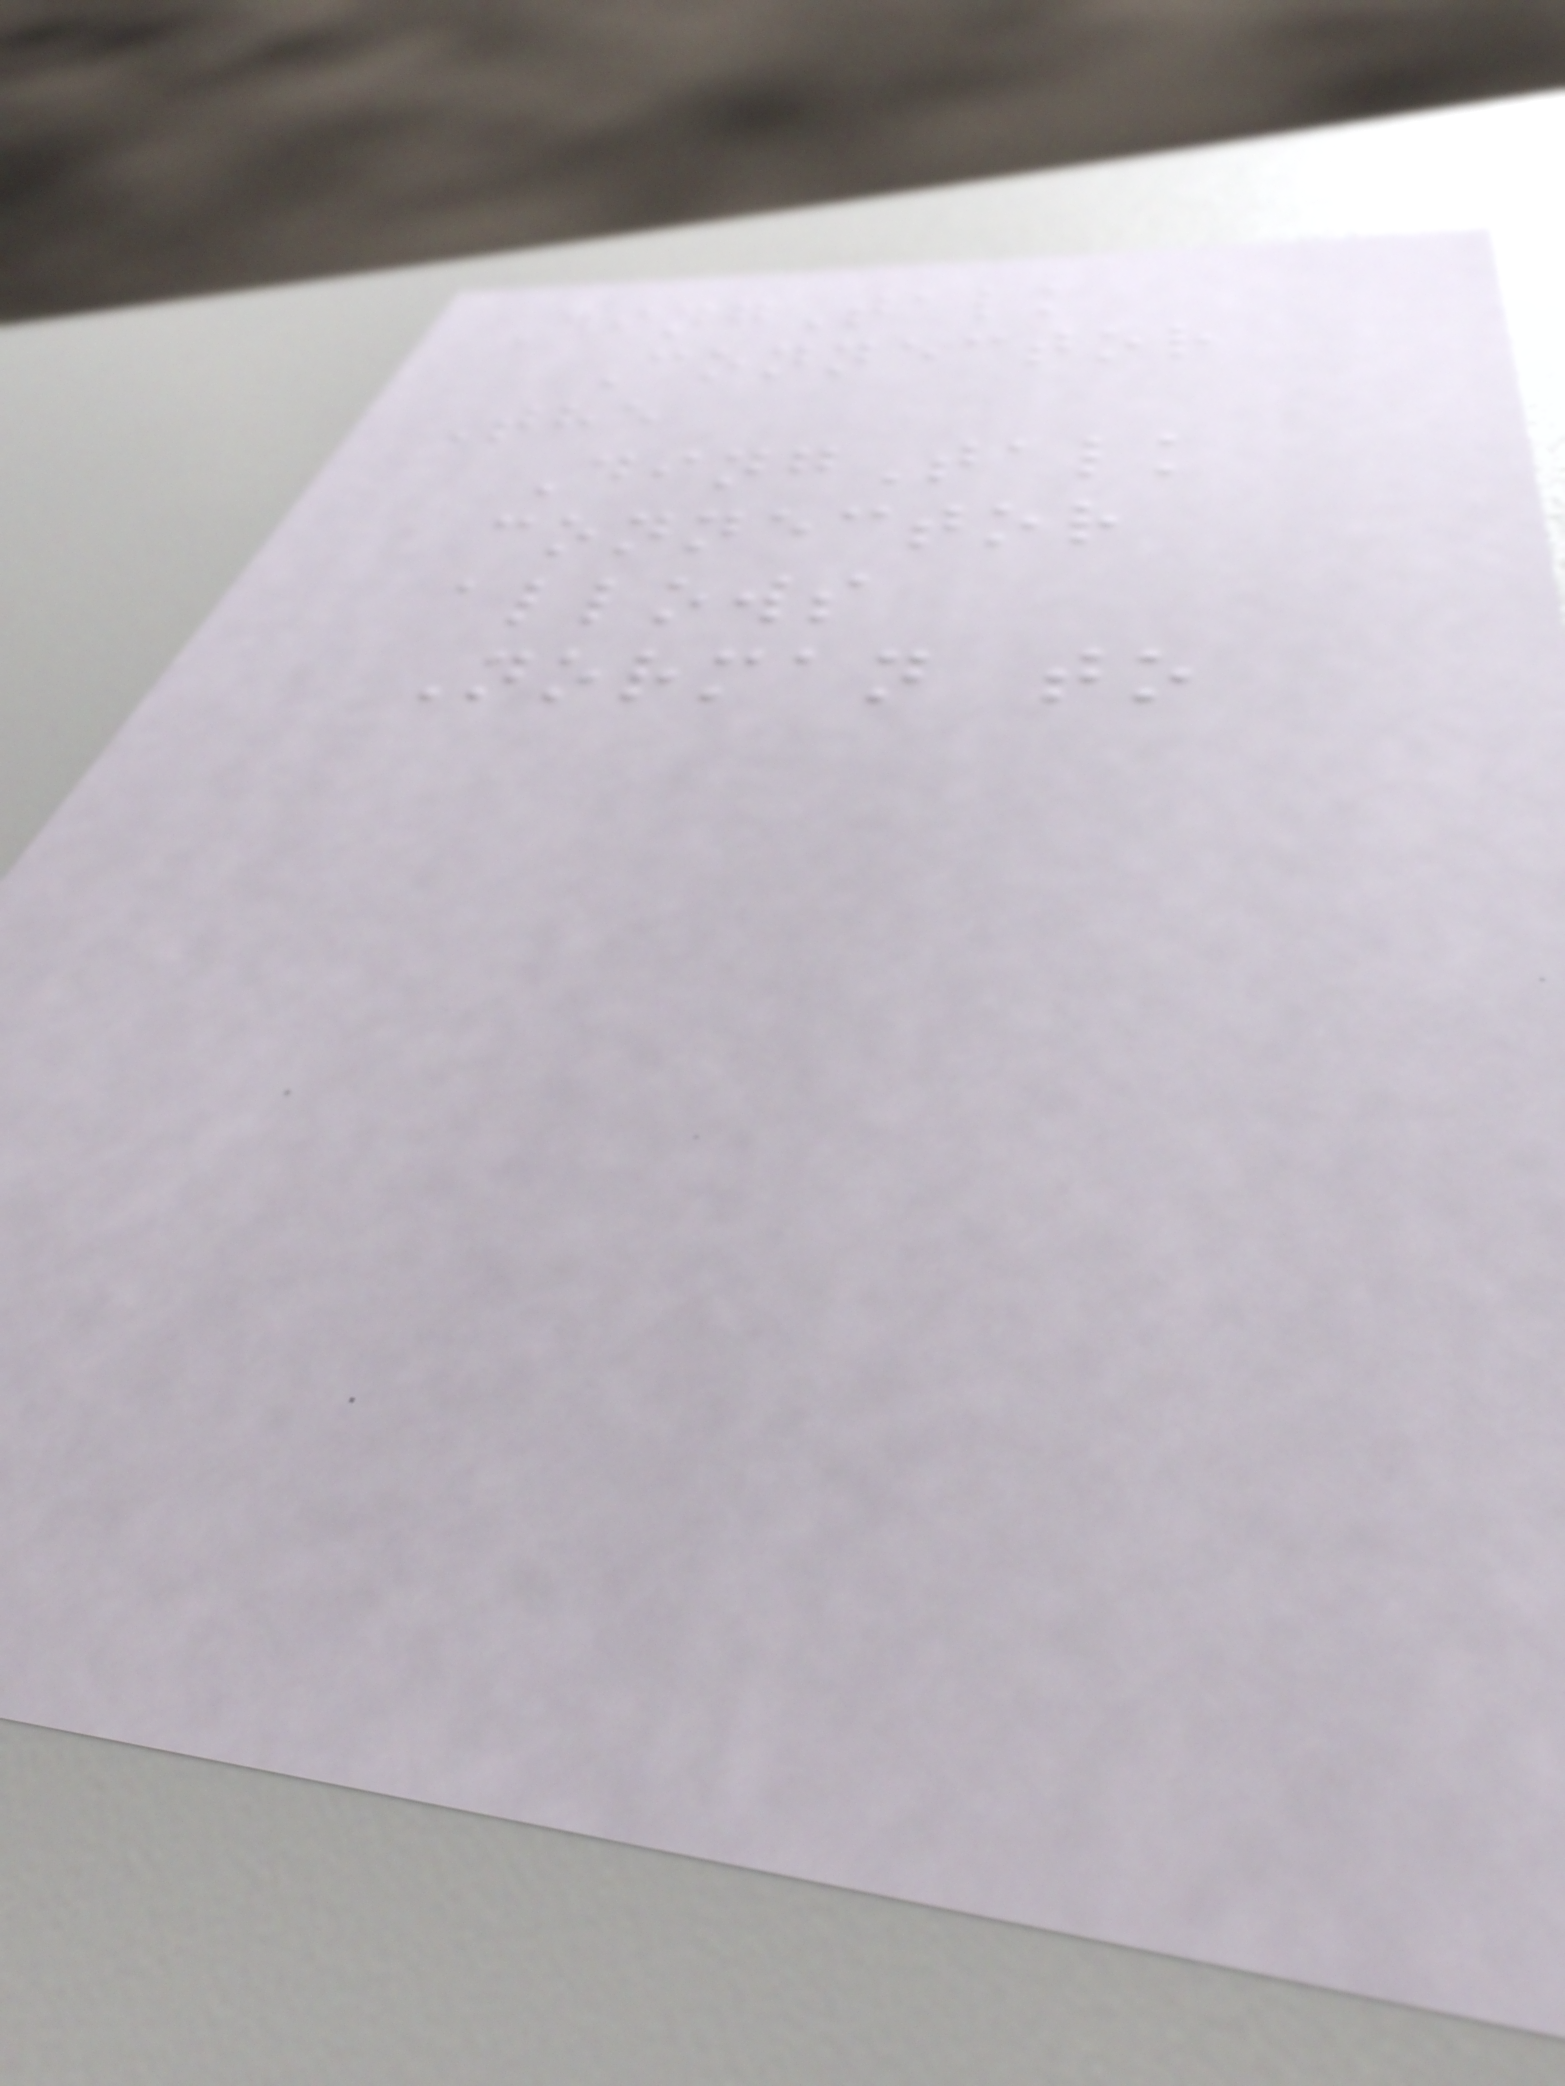DingTalk
Connector
The
DingTalk
connector
allows
Norman to
